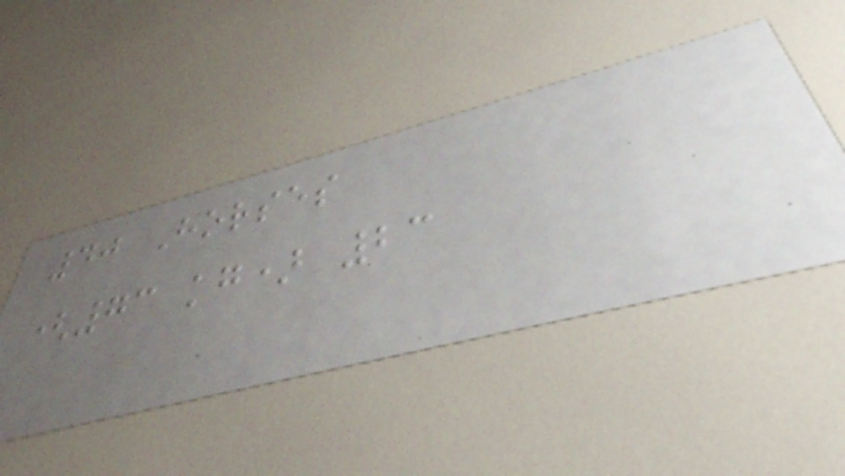40 Horses
(73 kg) 23
